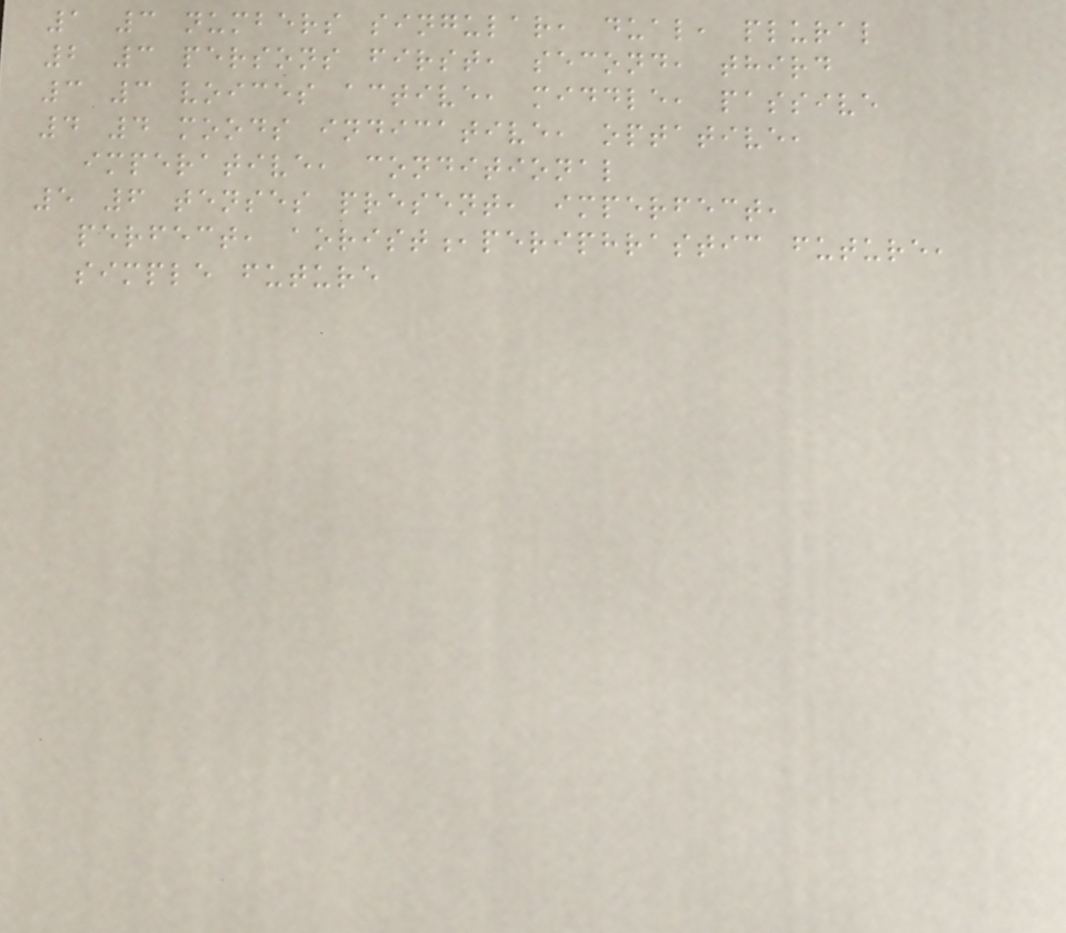1 3 numbers singular, dual, plural
2 3 persons first, second, third
3 3 voices active, middle, passive
4 4 moods indicative, optative,
imperative, conditional
5 6 tenses present, imperfect,
perfect, aorist,periphrastic future,
simple future
